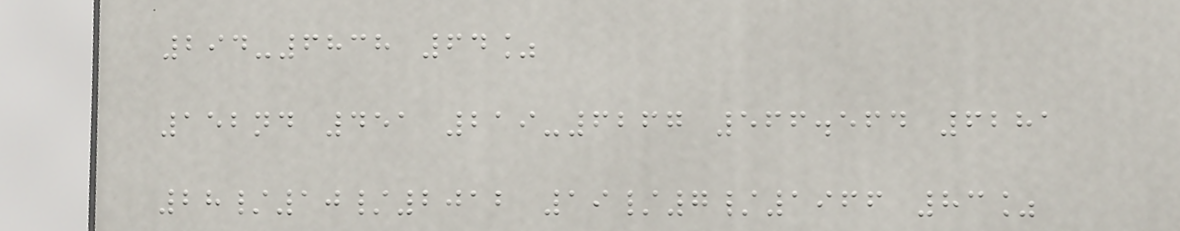294-6838 64%
152nd 451 219-6267 566.564 6281
28/10/2012 19/7/1966 83%
